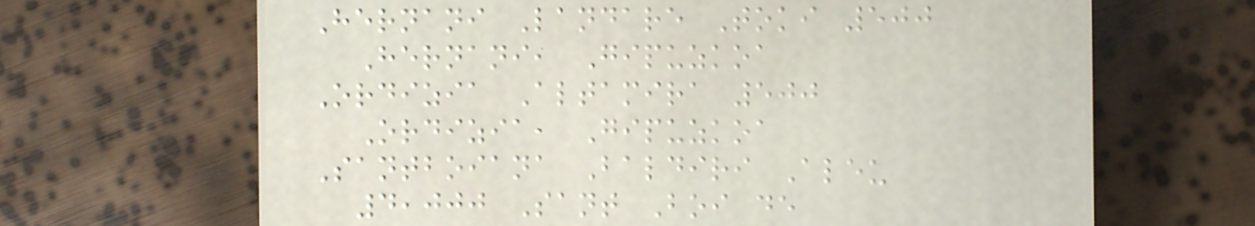Hernani Landare Toki 500
Hernani, Gipuzkoa
Ordizia Altamira 500
Ordizia, Gipuzkoa
Santboiana Baldiri Aleu
4,000 Sant Boi de
